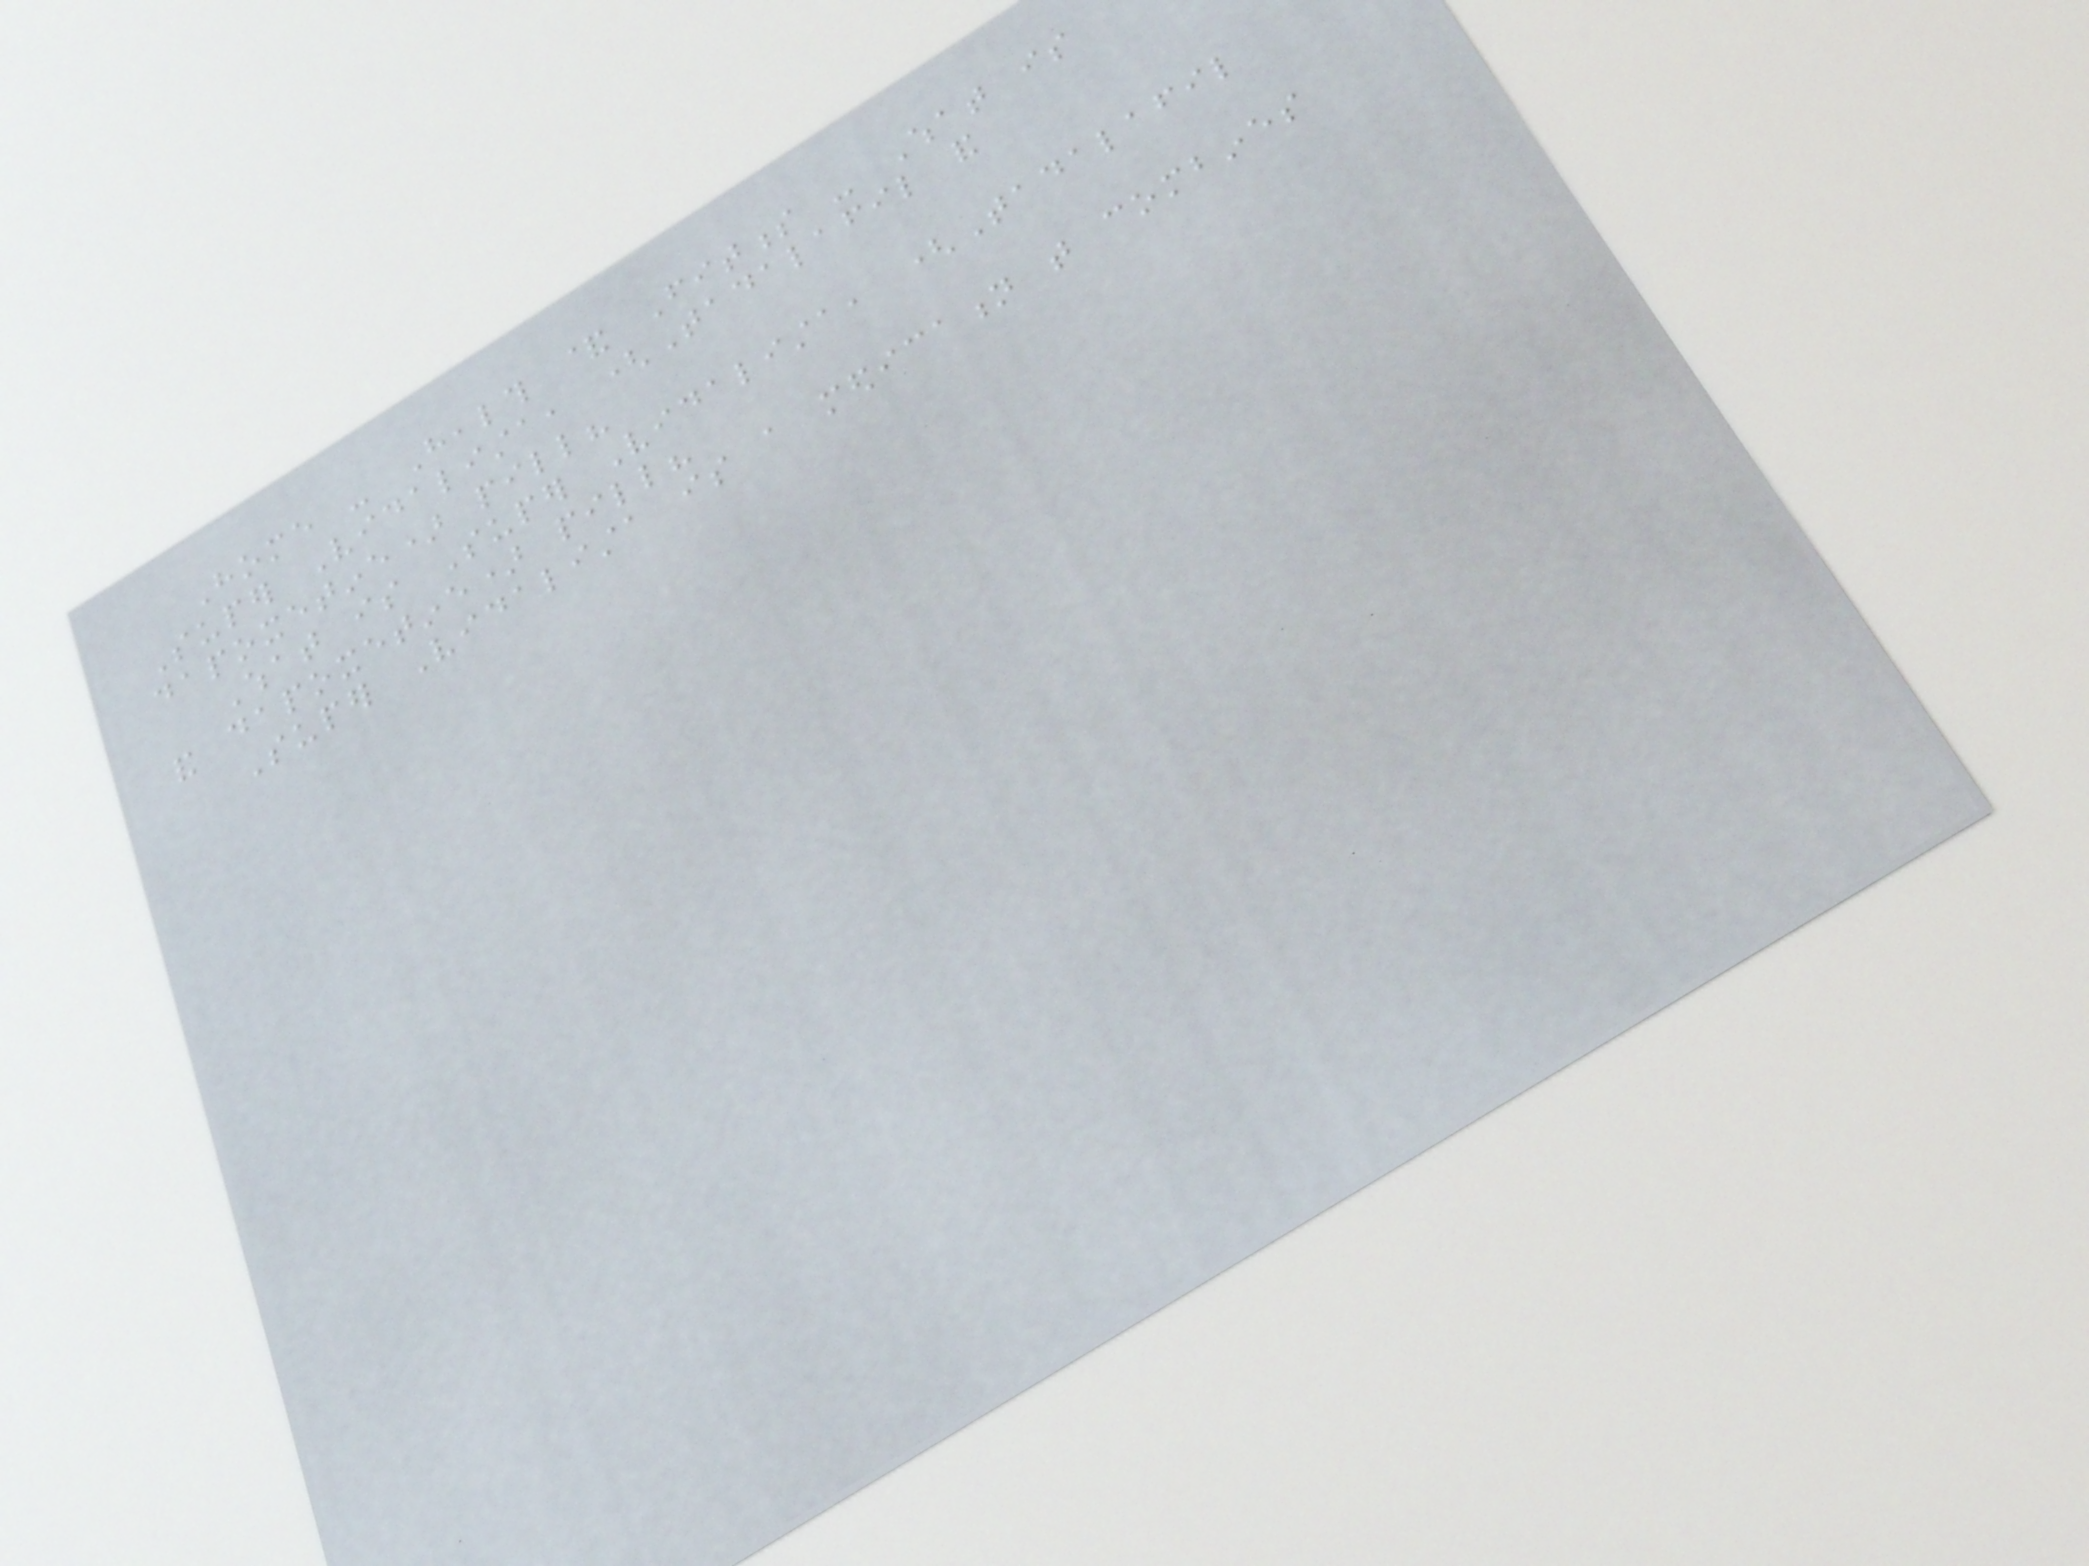Home - Health & Fitness - What is
Super Vidalista, (Tadalafil and
dapoxetine) pill?
What is Super Vidalista, (Tadalafil
and dapoxetine) pill?
Super Vidalista is a medication that combines
